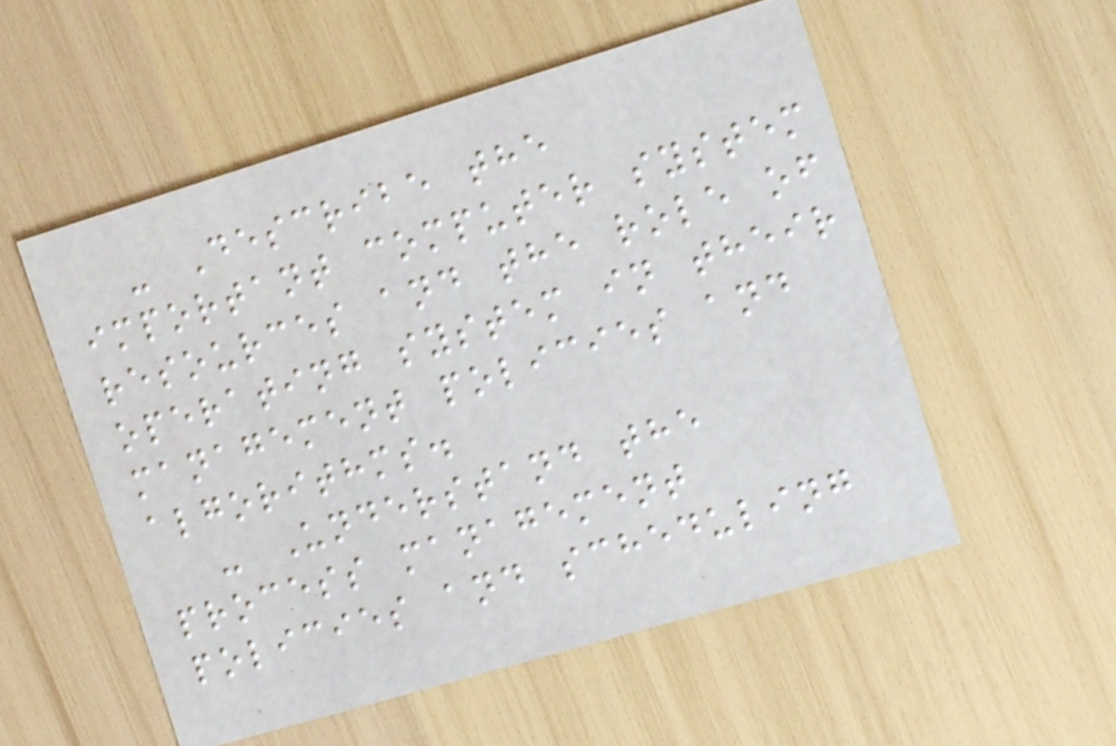- Describe the
important computer system
resources and the role of
operating system in their
management policies and
algorithms.
- Understand the
process management
policies and scheduling
